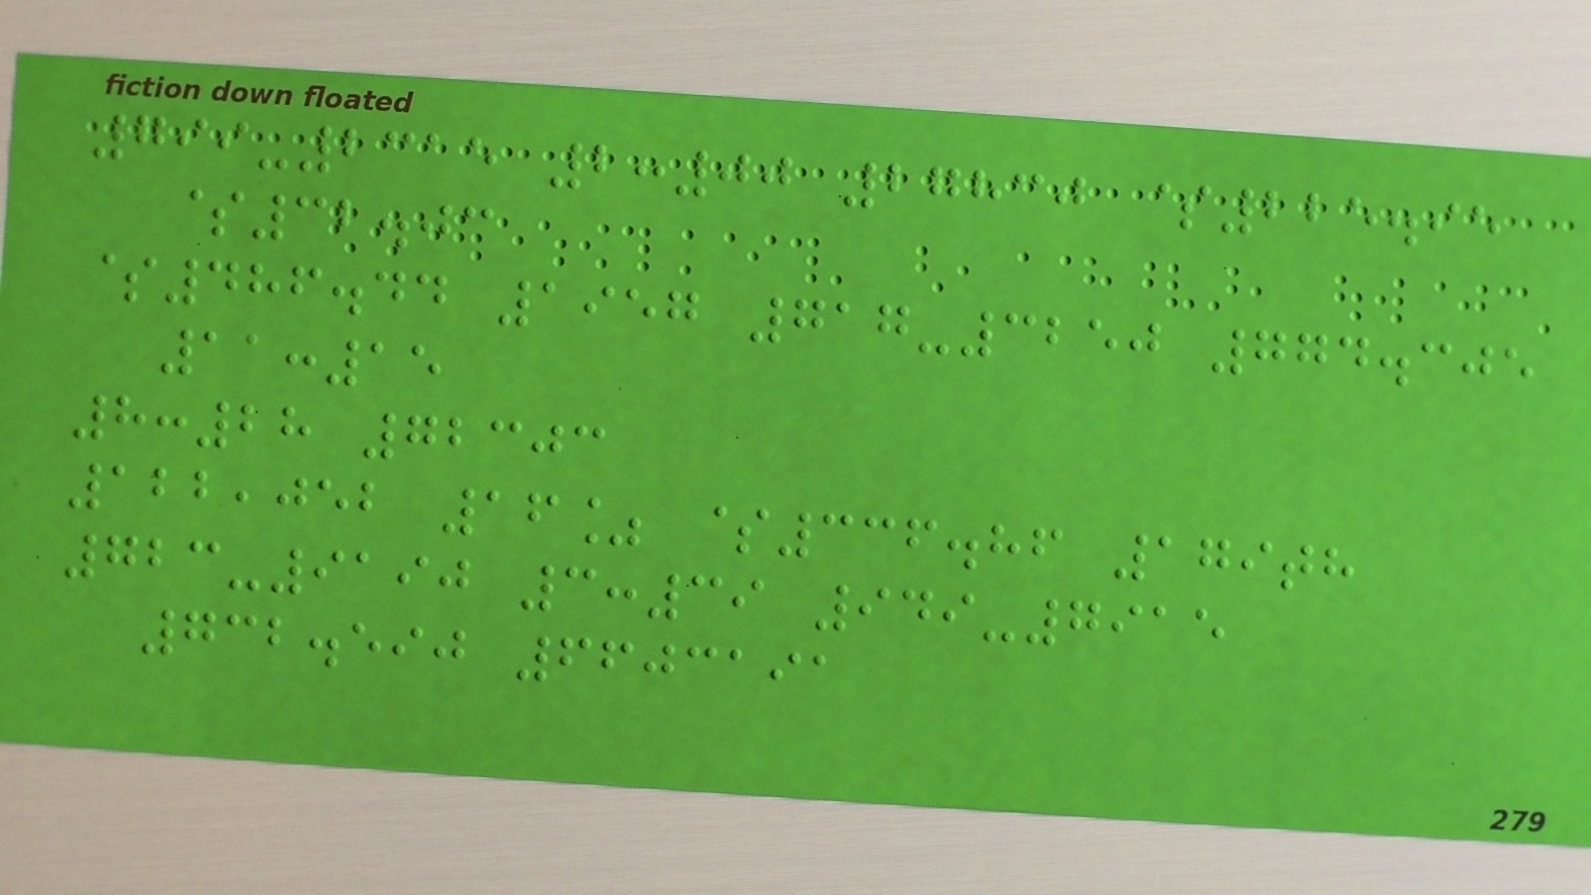799-2315 2:00 27830 $225.95
$32.03
$486.44 1957 717-3250 774.305
11:15
8:28 72303
122,052 16% $336.86 179th
723-9190 3:39 949-7915
732.590 6603191
